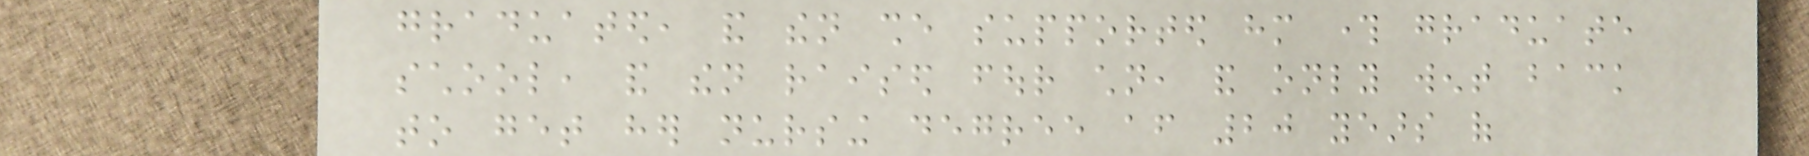graduated, and then she supported him through graduate
school, and then raised four children, and only went back
to get her nursing degree after 20 years of
